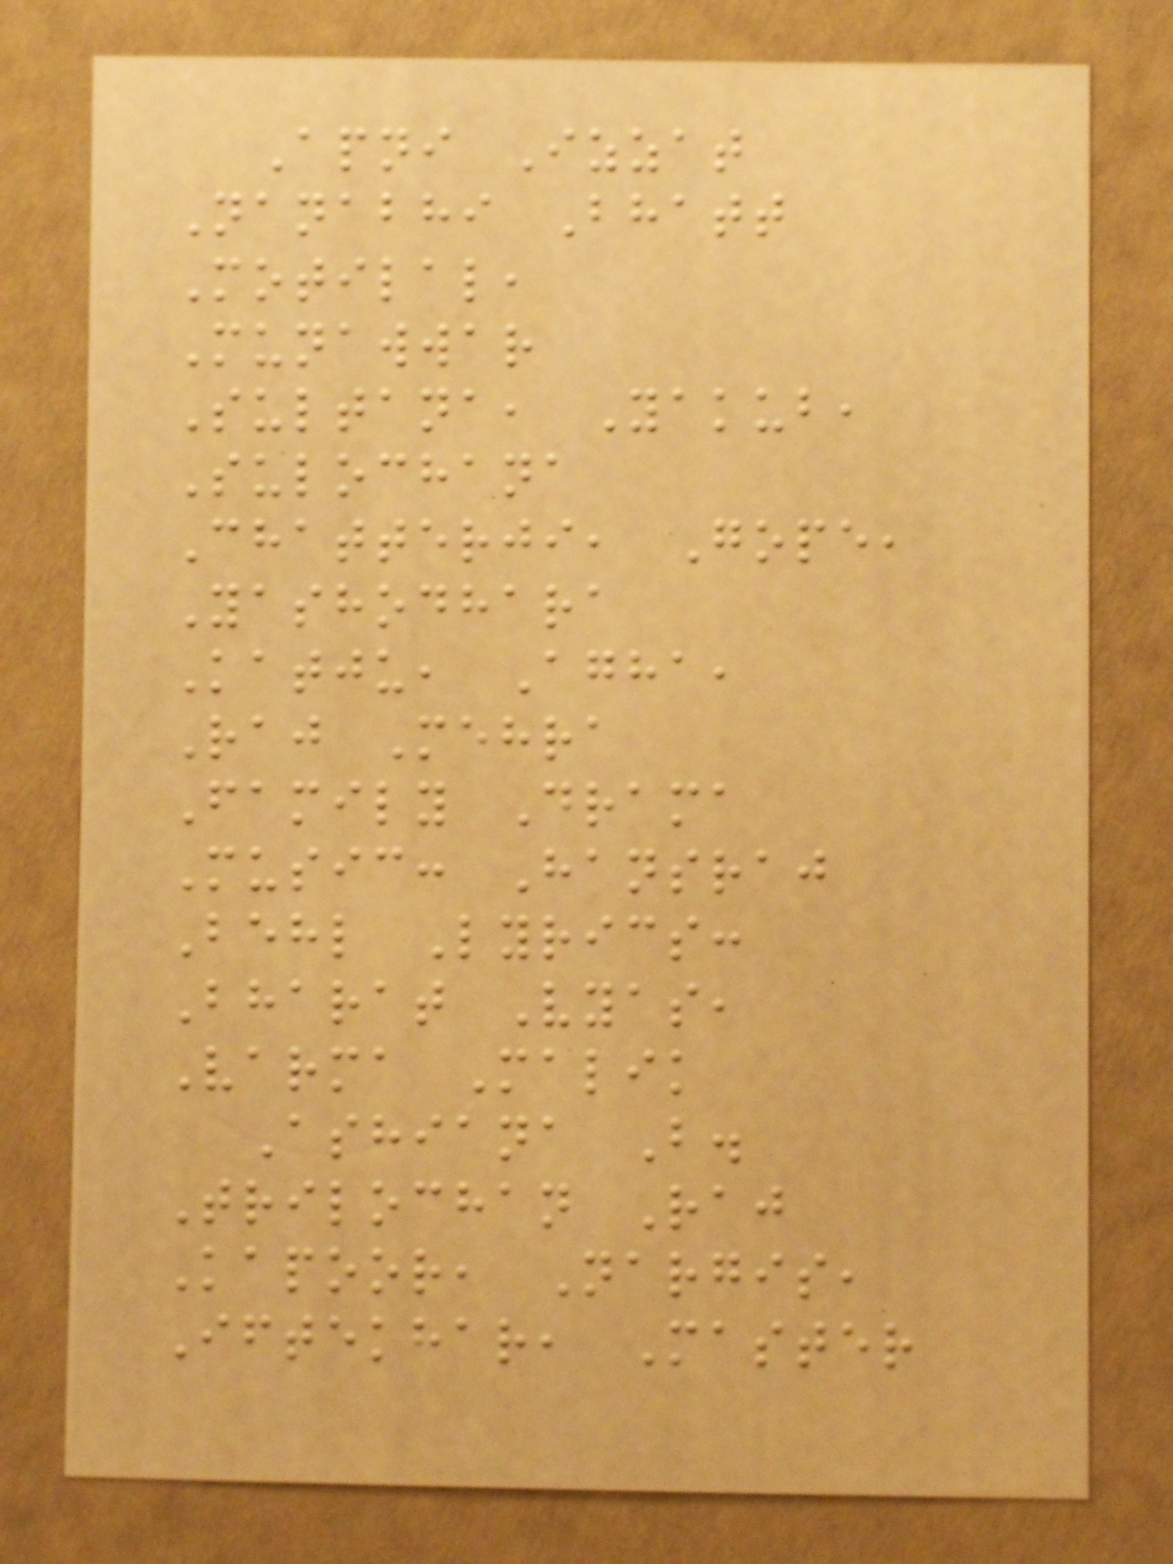Apni Izzat
Nanabhi Bhatt
Motilal,
Munawwar
Sultana, Yakub,
Sulochana
Chatterji, Gope,
Yashodhara
Katju, Agha,
Raj Mehra
Family Drama
Music: Hansraj
Behl Lyrics:
Bharat Vyas,
Varma Malik
Ashiana B.
Trilochan Raj
Kapoor, Nargis,
Iftekhar, Master
